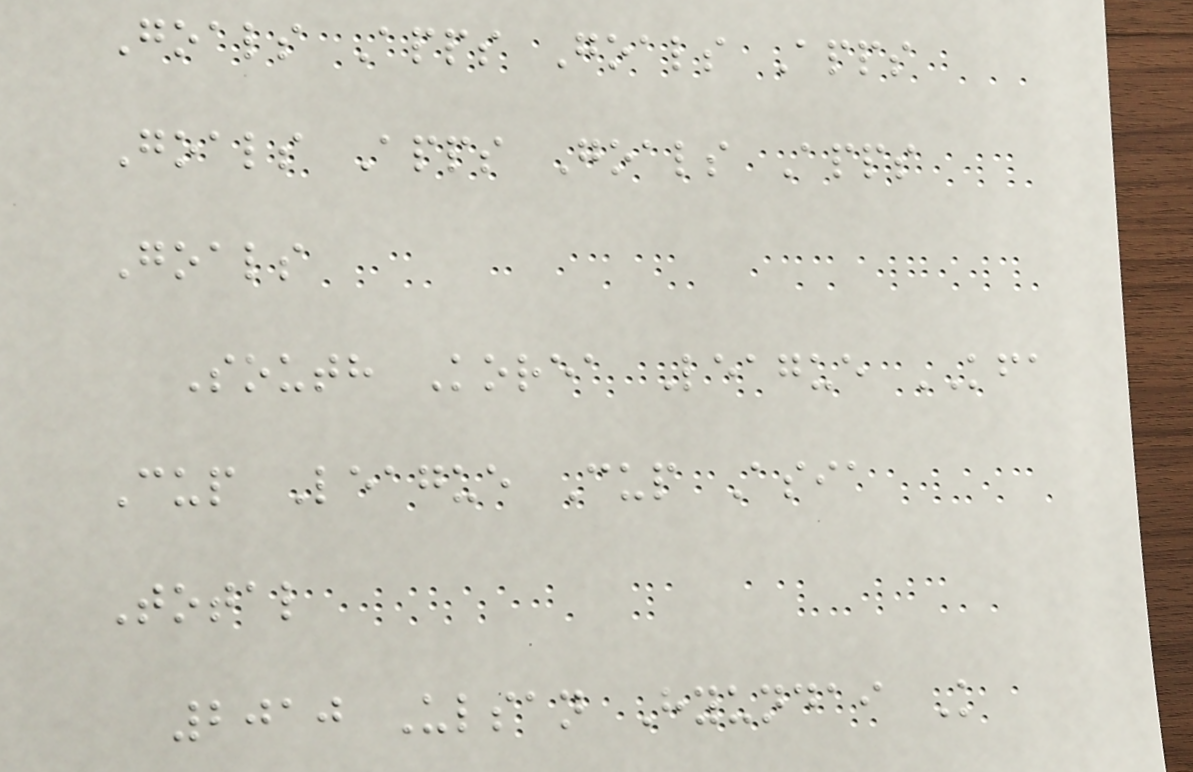Goals Apps Goals Apps
Goals Apps Goals Apps
Goals
South Korea League KFA
Cup League Cup Asia
Total
2010 Ulsan Hyundai K
